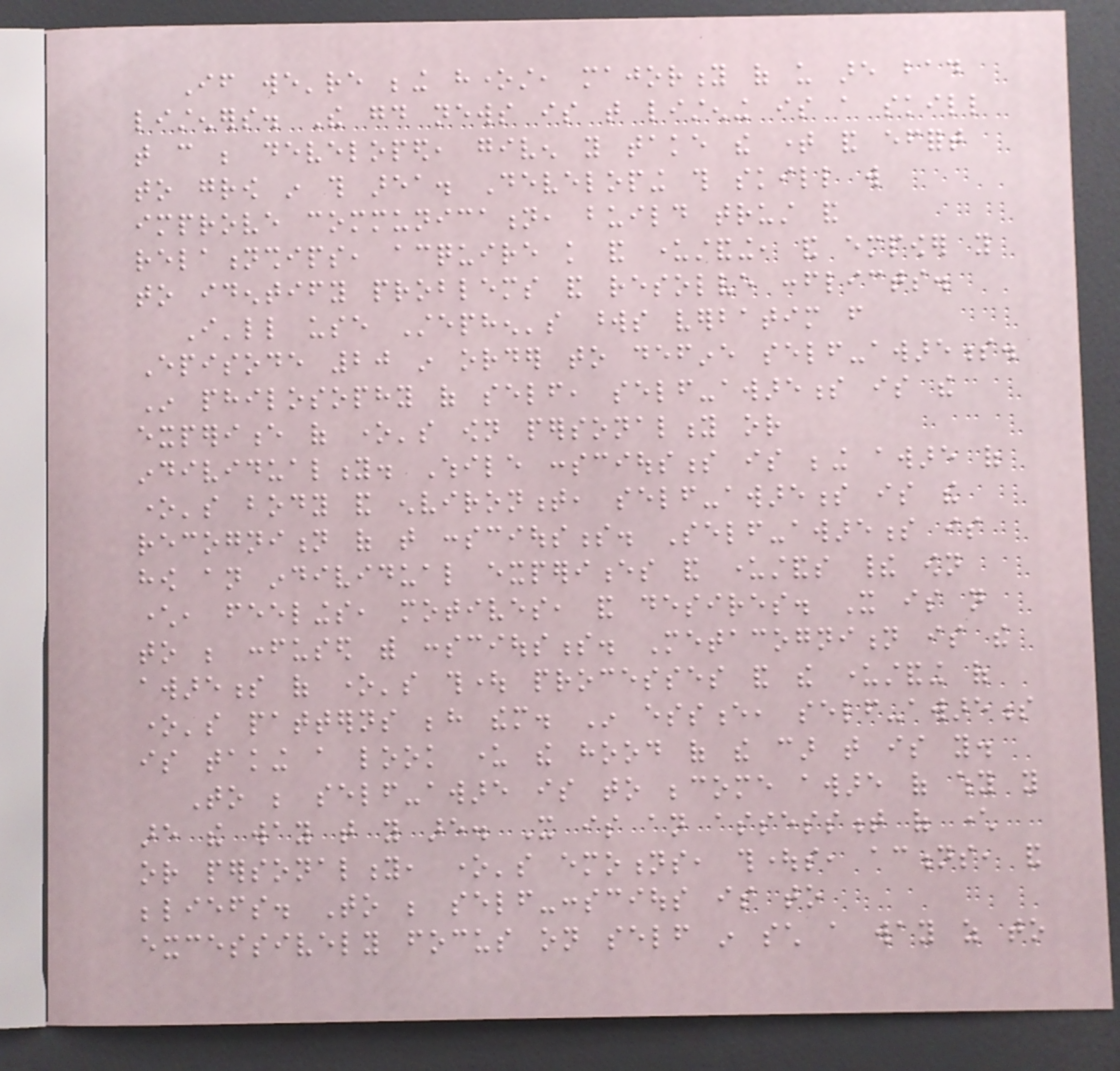If we're being honest, majority of us are bad
listeners. The good news is that listening is a skill
that can be developed, given you take the time and effort
to grow in this area. Developing this skill will
improve communication, build trust and
relationships, acquire knowledge and understanding, and empower you
to identify problems and resolve conflicts.
I'll use Stephen's words verbatim from
Episode 20 in order to define self-awareness.
In philosophy of self, self-awareness is the
experience of one's own personality or
individuality. While consciousness is being aware of
one's body and environment, self-awareness is the
recognition of that consciousness. Self-awareness is
how an individual experiences and understands their own
character, feelings, motives, and desires. It is not
to be confused with consciousness. Metacognition is the
awareness of one's thought processes and the understanding of
one's patterns behind them. In essence, self-awareness
is taking a look under the hood of the car that is you.
To be self-aware is to become aware of why you
are the way that you are. It is an assessment of character
or personality, one's emotions, thoughts, actions, and
beliefs. To be self-conscious is to
excessively focus on self in such a way as to
